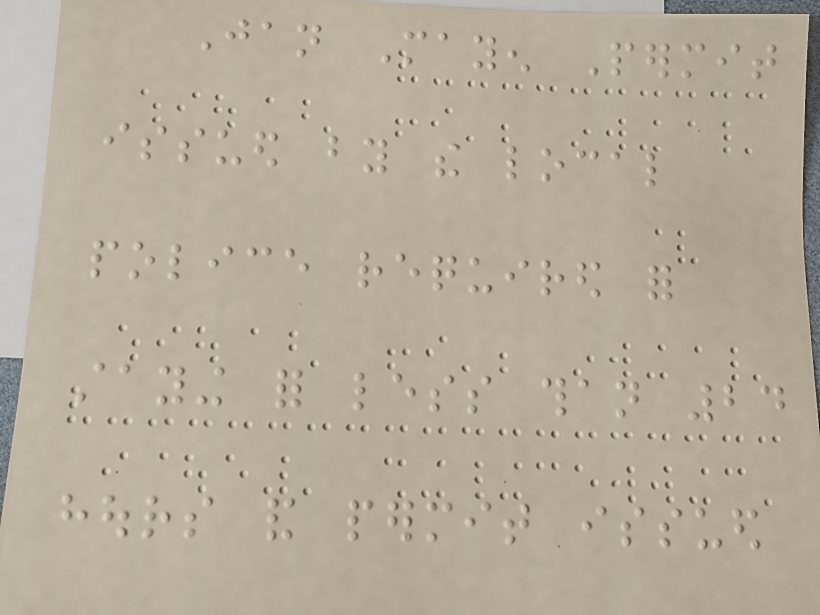Jan Mayen Permit
issued by the local
police required for
staying for less than 24
hours and permit issued
